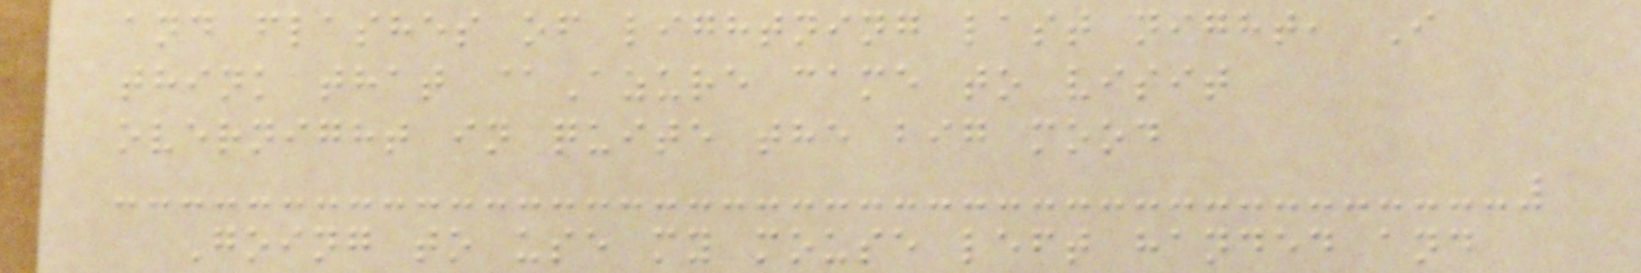and flashes of lightning last night, I
think that @Azure came to visit
overnight in quite the big mood
Going to use my mouse left handed and
